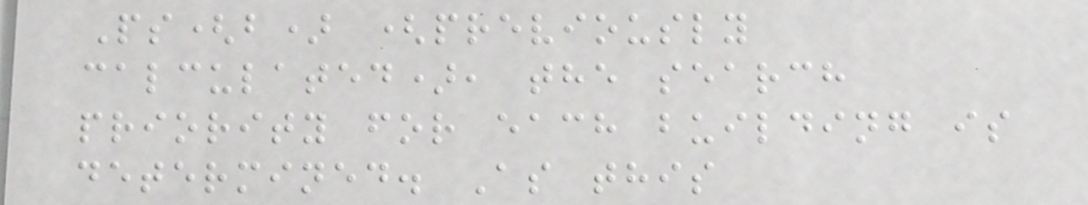Ps(b) (previously
calculated), the search
priority for each building is
determined. As this
